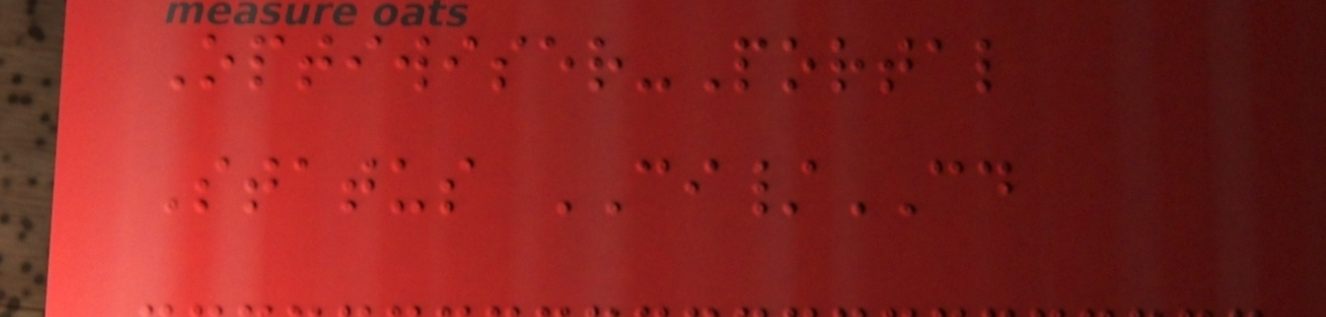Optiwiser-Portal
Status CI/CD
